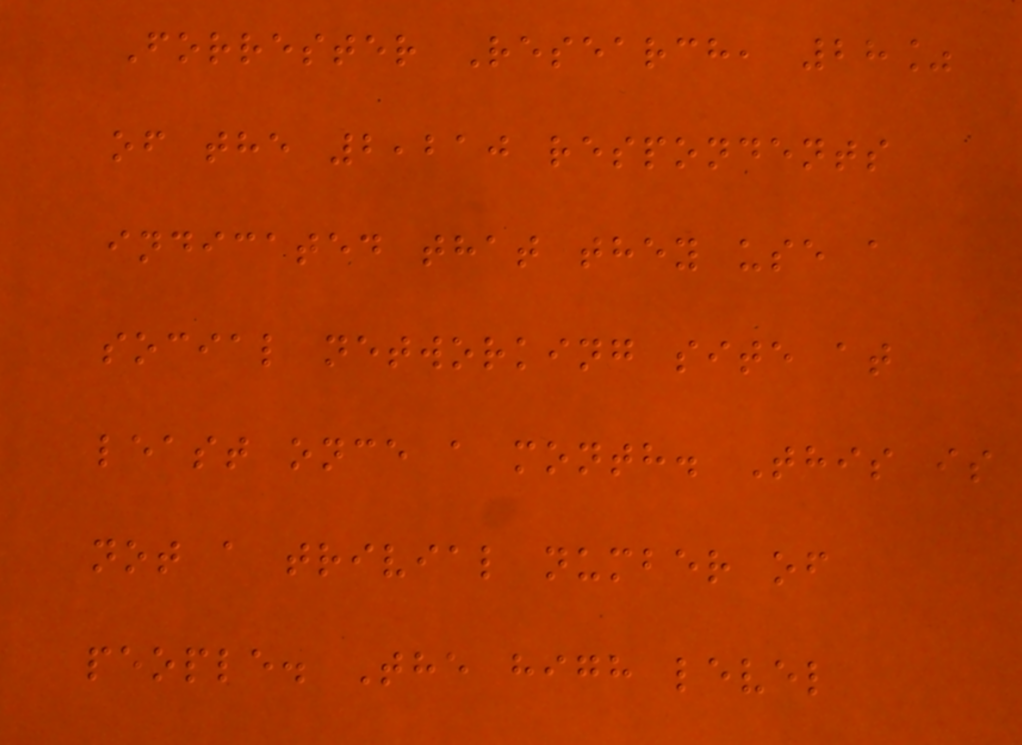Forrester Research, 28%
of the 2,210 respondents
indicated that they use a
social networking site at
least once a month. This is
not a trivial number of
people. The high level
